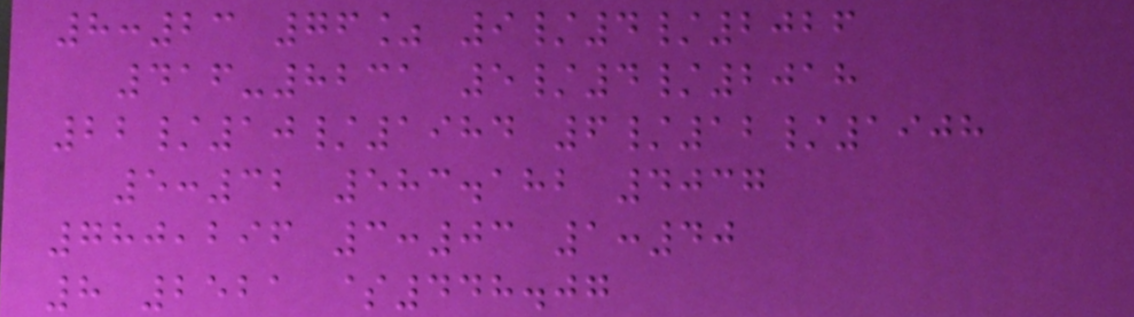8:23 76% 9/4/2026
416-8231 5/4/2018
22/10/1984 6/12/1908
5:32 583.182 4037
780,296 3:03 1:40
8 2521 $448.07
